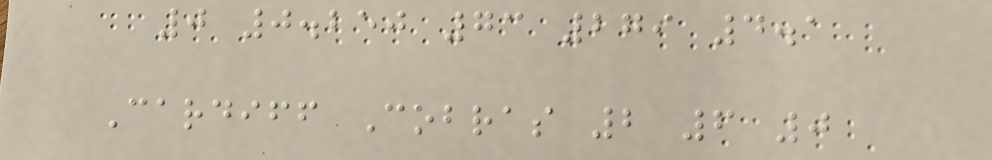0 0.250 73 279 4.1
Cardiff Cobras 2 6 0
